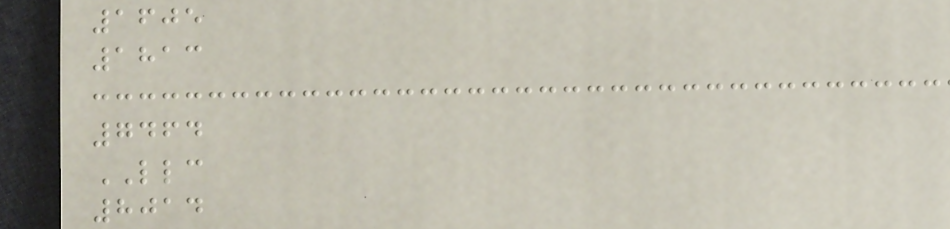1605
1813
7464
LLC
8014
